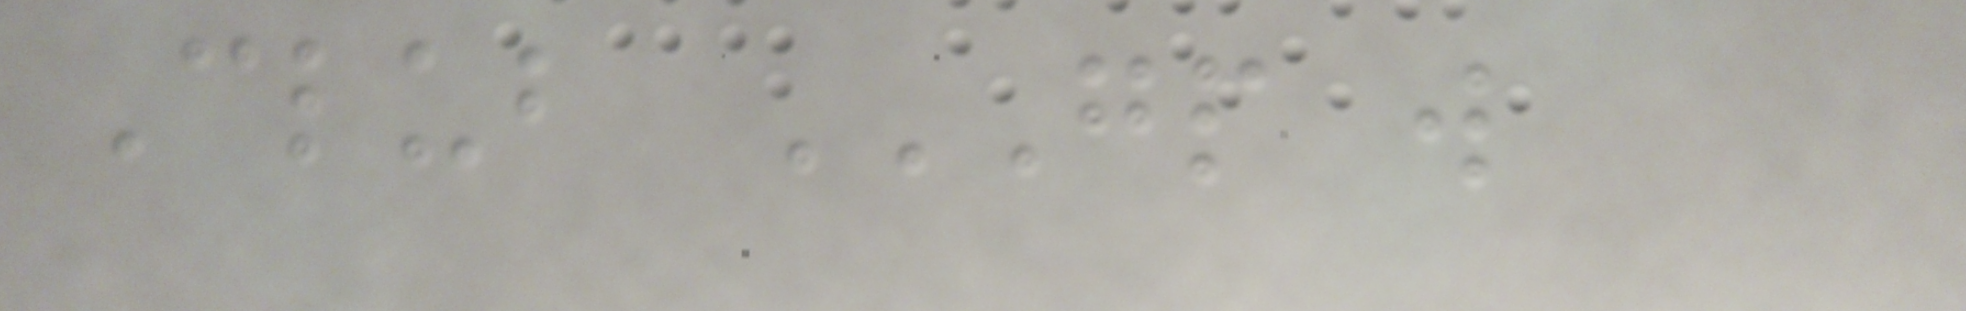Club GP W
